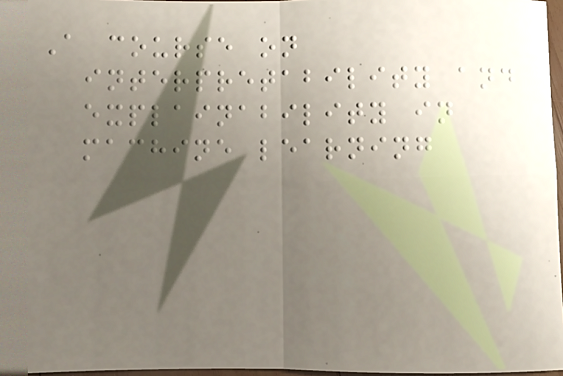A course on
interpretability and
explainability in
machine learning
